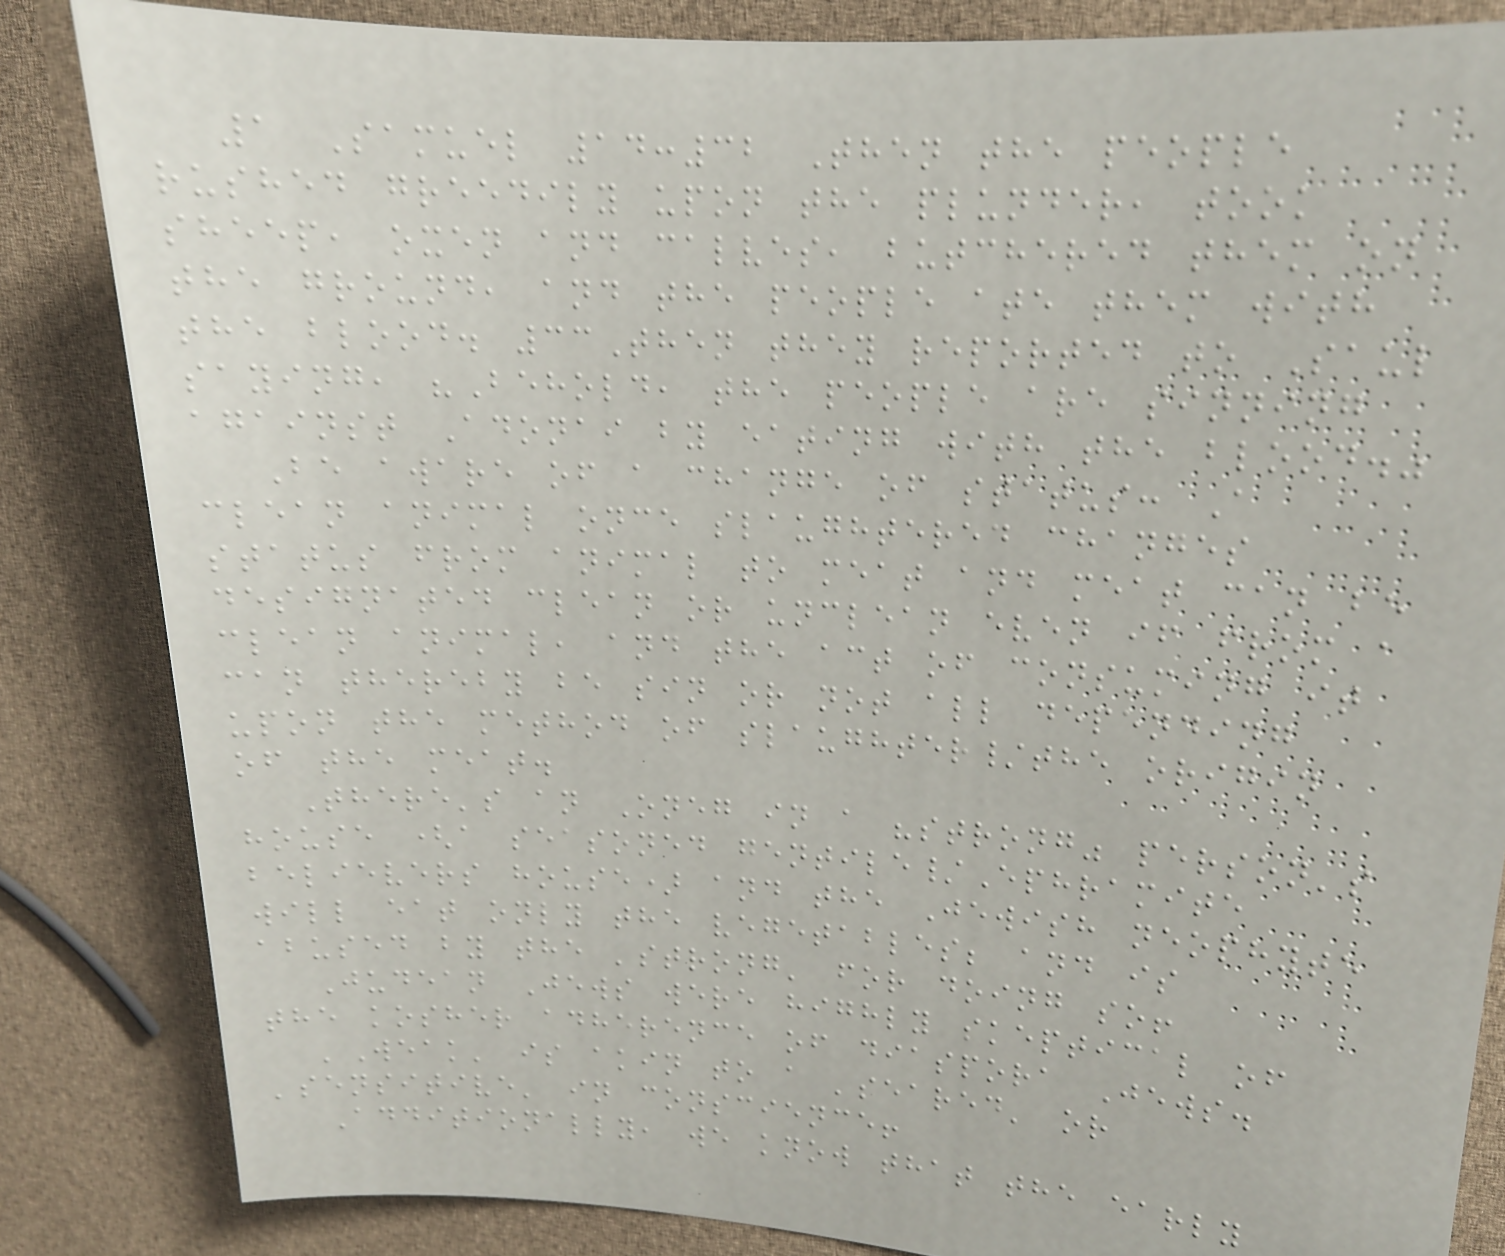1 Samuel 14:32 Then the people
rushed greedily upon the plunder, took
sheep, oxen and calves, butchered them on
the ground, and the people ate them with
the blood. 33Then they reported to Saul
saying, "Behold, the people are sinning
against Adonai by eating with the blood."
Be aware of a change of status: A
clean animal once slaughtered changes
status from animal to meat and meat can be
designated clean or unclean even if from a
clean animal, and the act of consuming it
can thereby be sin or not all depending
upon the method of slaughter/the origin
of the meat.
There's an Oneg in a "strong" person's
house (a seasoned gentile/Ephramite
believers house) and the Jewish neophyte
will eat only the vegetables; and is
abused by the 'strong' for doing so!
Judean Jews were highly skeptical of
the kosher adherence of diaspora Jews.
'Weak' is akin to a 'seared' or
'sensitive' in conscience!
Additionally, we know that the early
